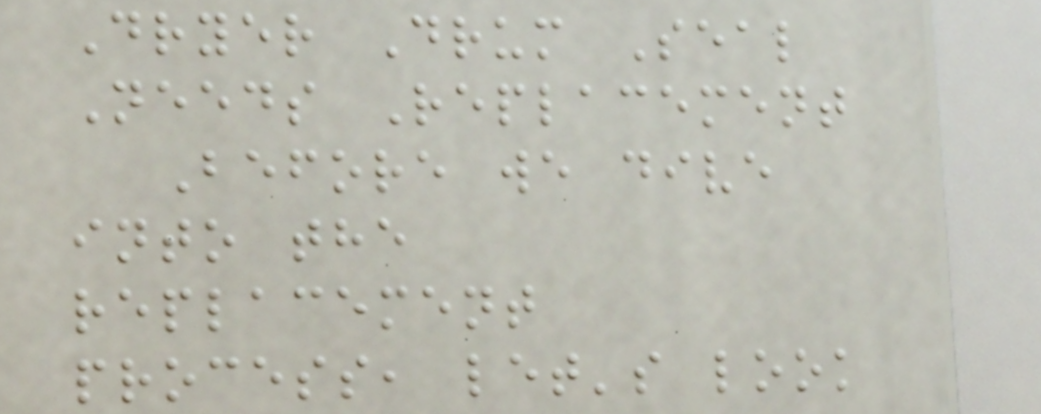Dryer Drum Seal
Needs Replacement
Before we dive
into the
replacement
process, let's look
